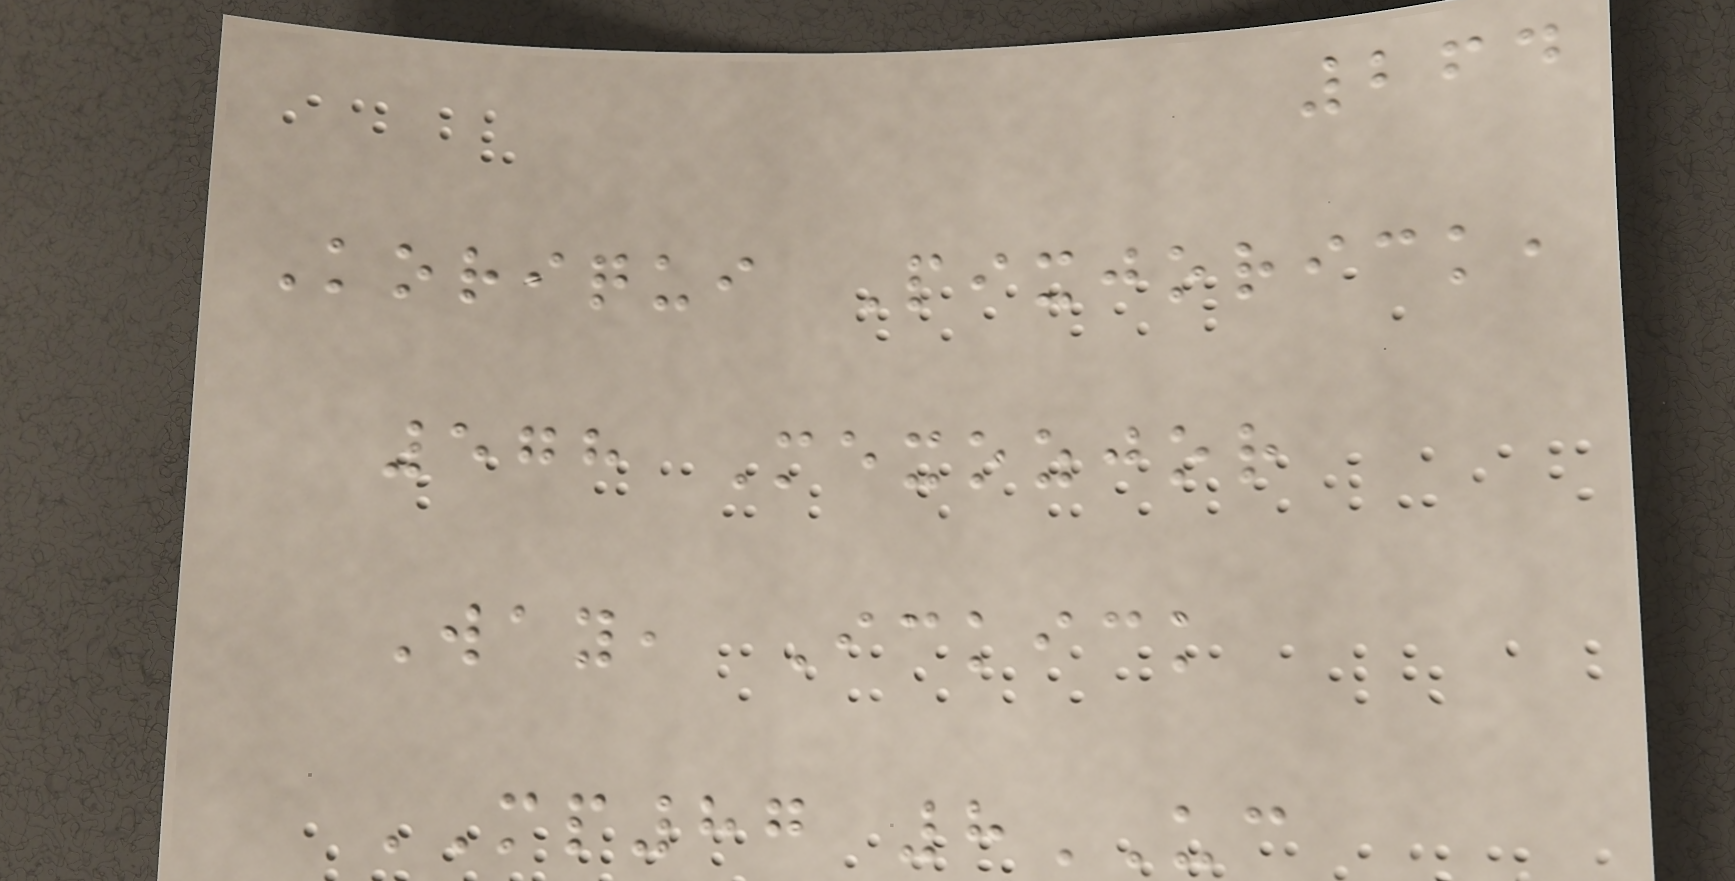264
Koriqui Pixjorick,
578 Mexozjor
Way, Ickick
MP87 8UC
